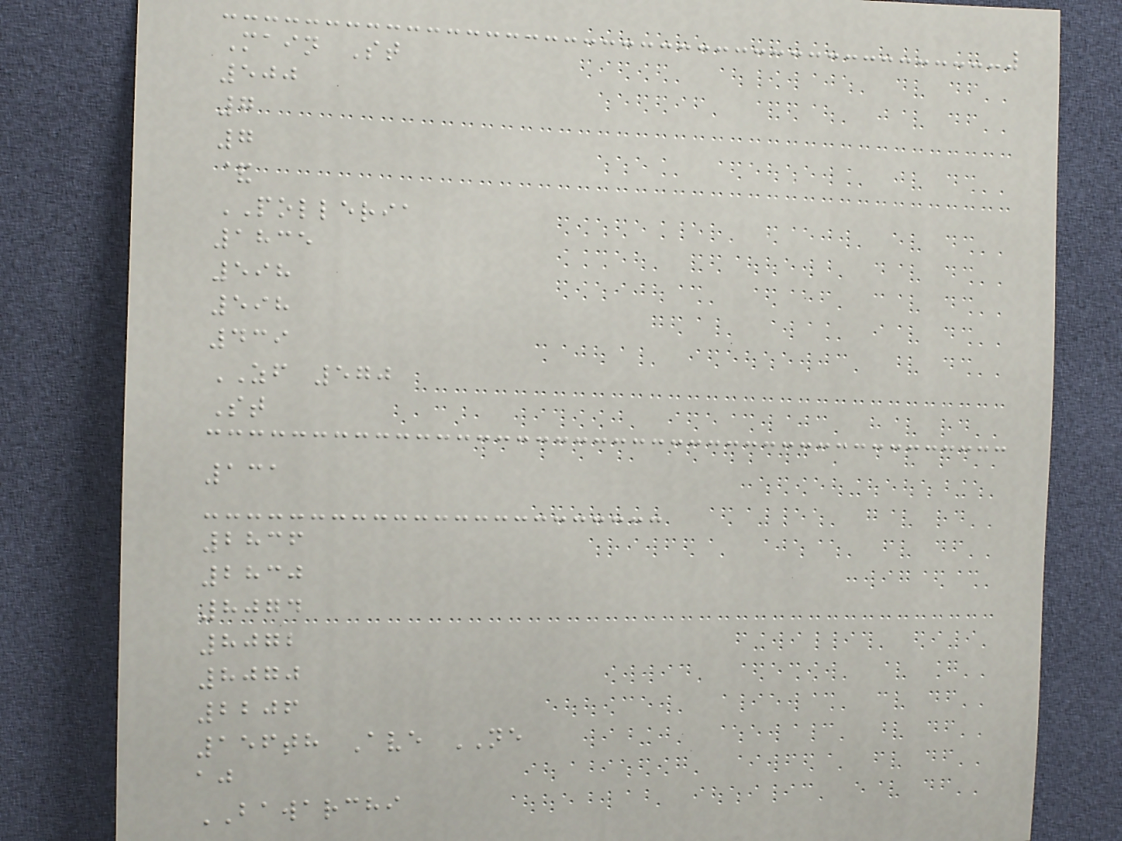Main St
500
7
7
&
POLLERIA
1835
598
598
439
ZF 570
St
131
2836
2830
8074
8072
8070
2206
156th Ave NE
aj
BAWARCHI
